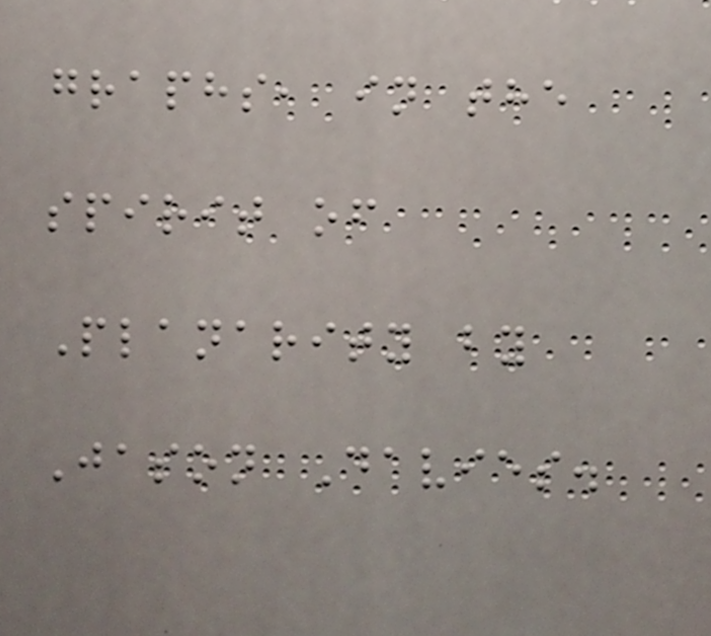graphs, in the
spirit of
Planarity by
Jason Davies.
